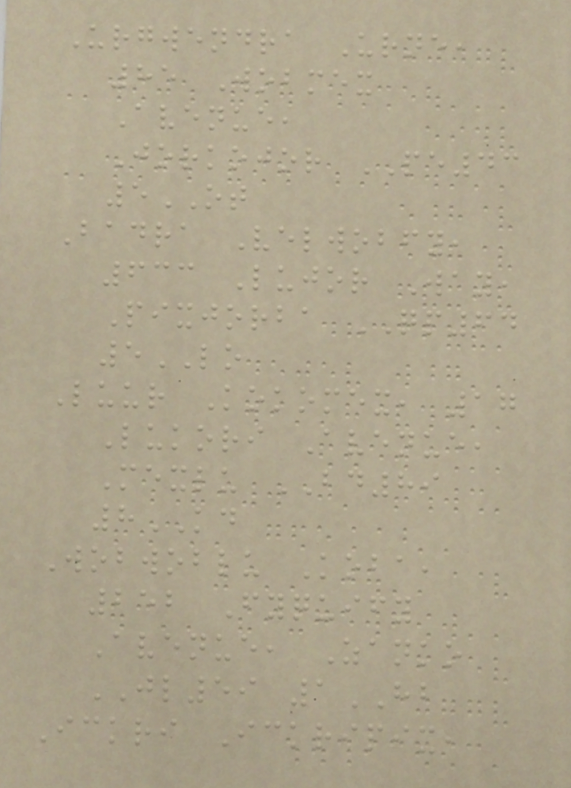Urgwendra Urne,
85 Wobmex
Avenue,
Jorkojor PE43
5OT
Badra Velwobfy,
633 Lujor Way,
Pixjorba QP64
5LO
Luur Kokomex, 17
Lukori Avenue,
Mexlu BD89
8KD
Wobwoblu Koba,
252 Fyquify
Avenue, Zanko
JL59 1HB
Ickri Ickripix,
